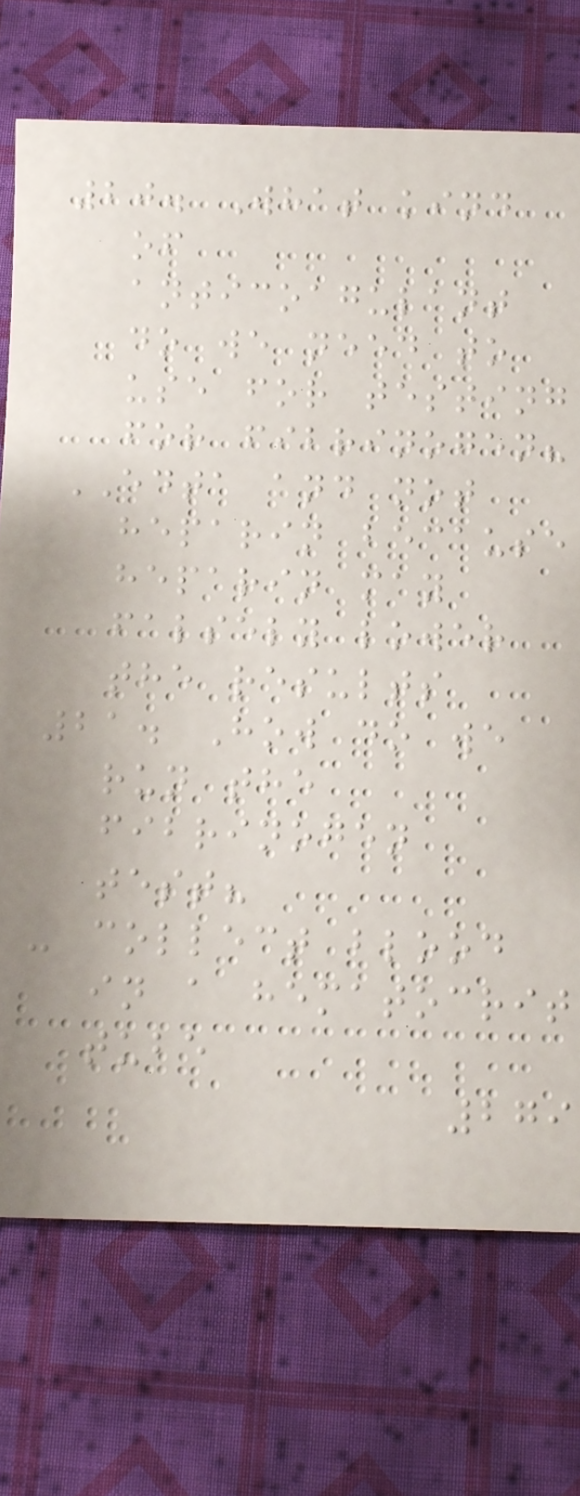20. What kind
of
anticoagulant
do we need to
use for testing
for fibrinogen?
EDTA and not
heparin because
heparin may
falsely lower
the results
21. How do we
run the
fibrinogen
test?
- collect blood
in a hematocrit
tube
279
